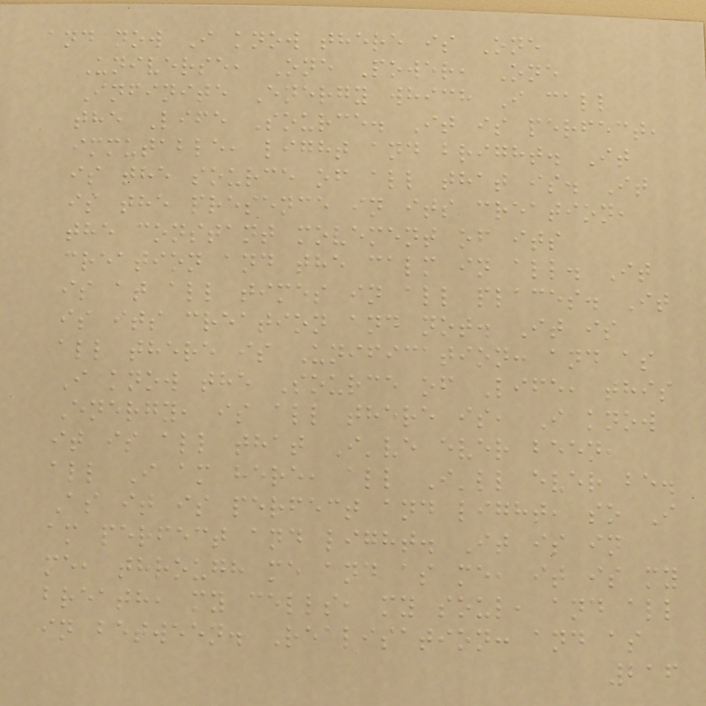and now I know there is One
Universe, One Power, One
Infinite Energy which I call
the Life Source. It is perfect,
immutable, light and bright. It
is the source of all that is. It
is the presence in its creation,
the constant movement of its
creation and the calm in all. It
is at all times in all places. It
is its creation and not. It is
all there is Unification: and as
I know the Source of Life, this
Energy, is all there is, I know
it is all that I've ever been,
all I am here, all I'll ever be.
As it is perfect and light, so I
am perfect and light. It is in
me, through me and as me, it is my
breath, my cells, my soul, and all
in between. Realisation: and as
216
